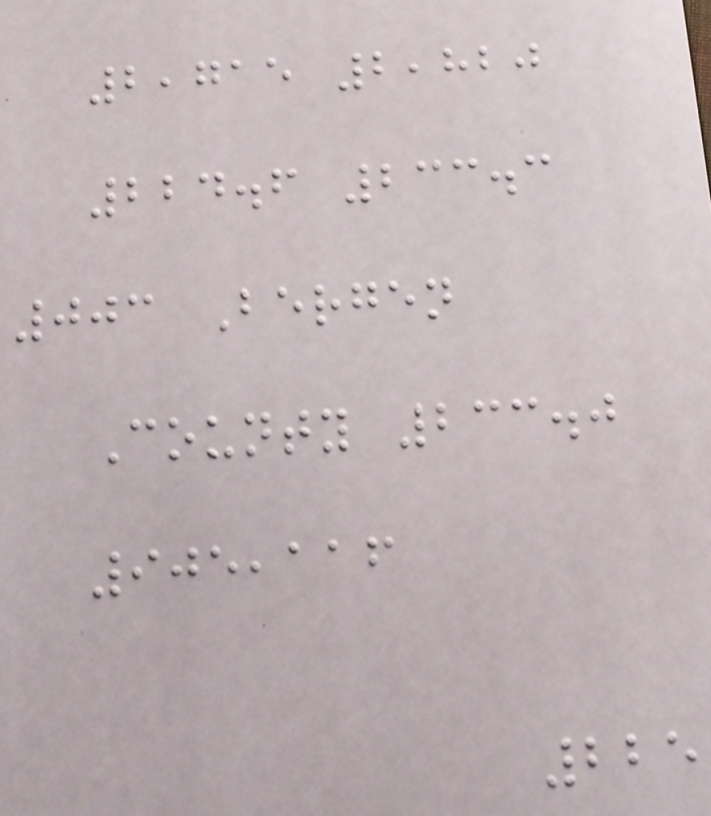2,715 2,820
224.6 233.3
003 Bergen
County 233.0
905,116
225
